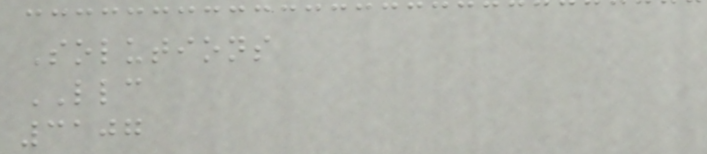Solutions
LLC
3107
